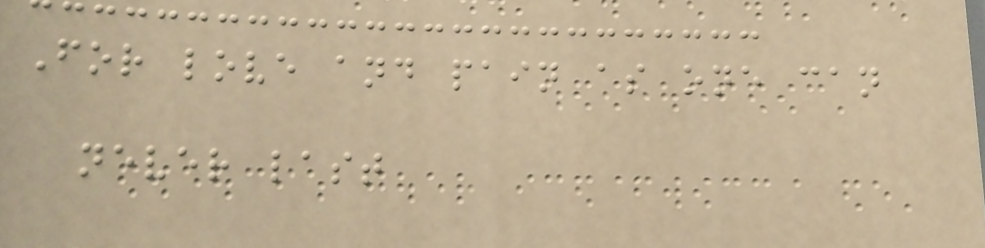For love and pain as one can
never last
